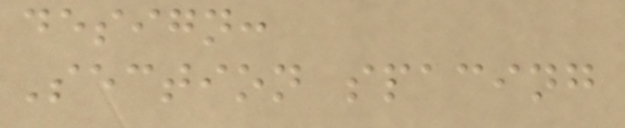design:
Section spacing
